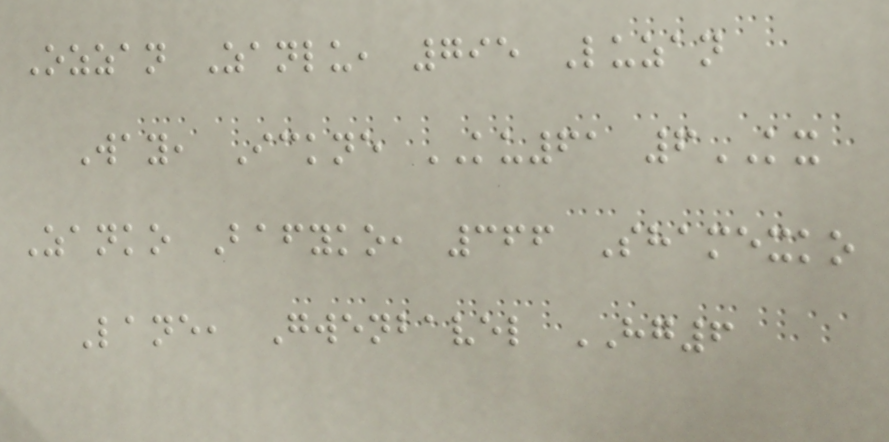Ozzan Zanlu, 795 Luzan
Way, Ickne KU61 6KX
Zanko Bafyko, 366 Shamexko
Lane, Gwenbavel HG6
